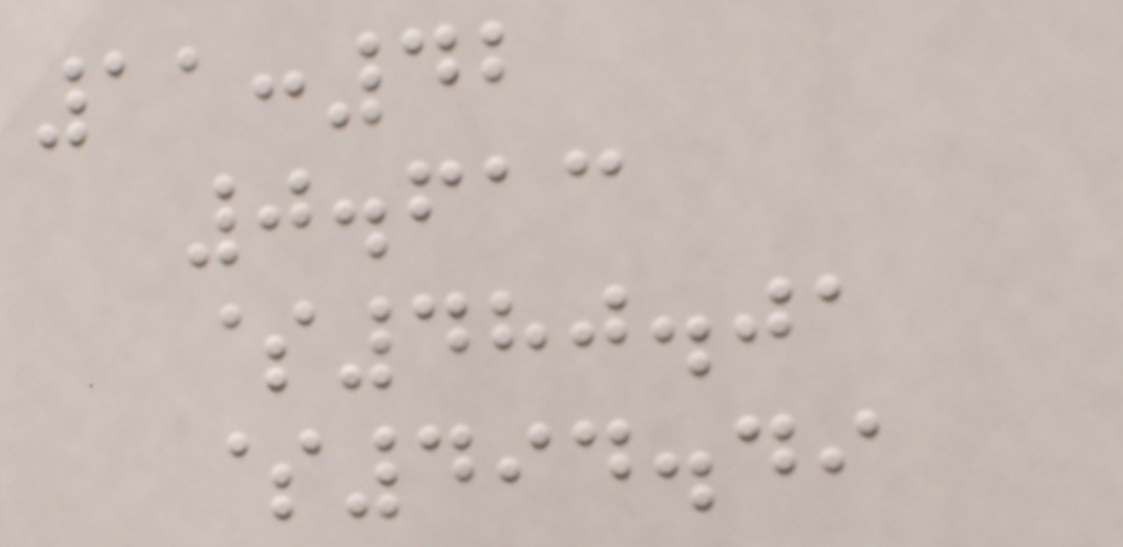11:42
0.613
$480.01
$494.49
